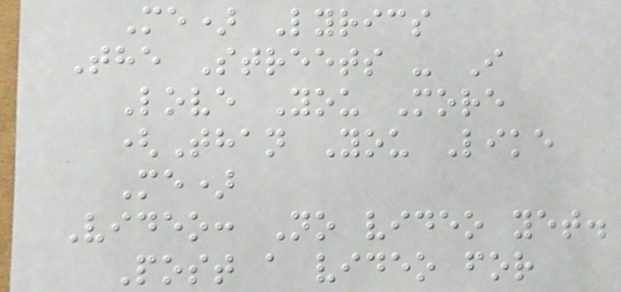Me) Lyrics
The Streets - I
Love You More
(Than You Like
Me)
Video: No video yet.
Post a video for
